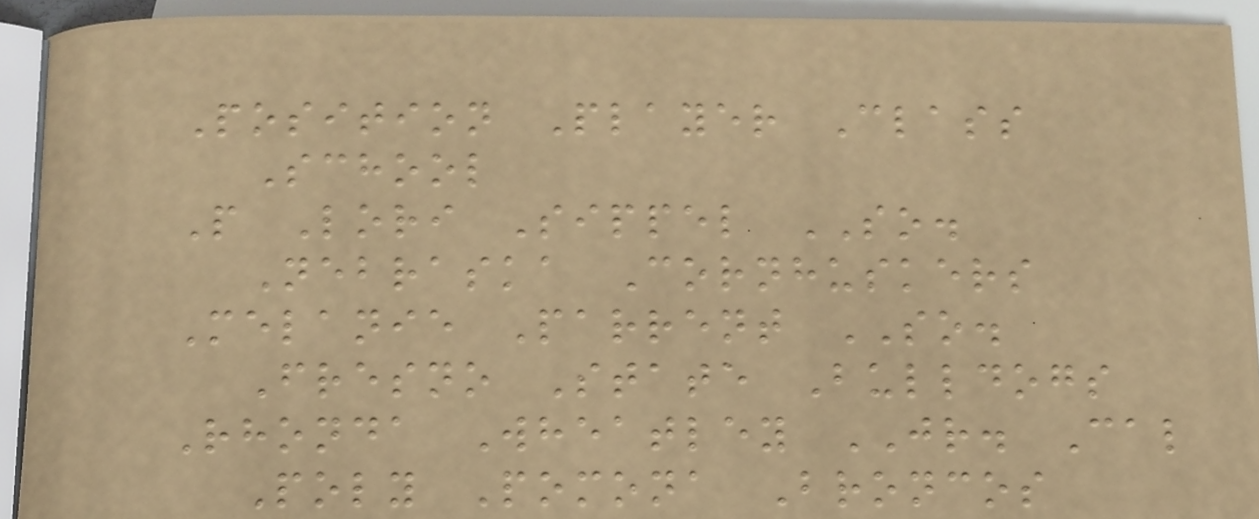Position Player Class
School
P Lori Sippel SO.
Nebraska Cornhuskers
Melanie Parrent SO.
Fresno State Bulldogs
Rhonda Wheatley JR. Cal
Poly Pomona Broncos
